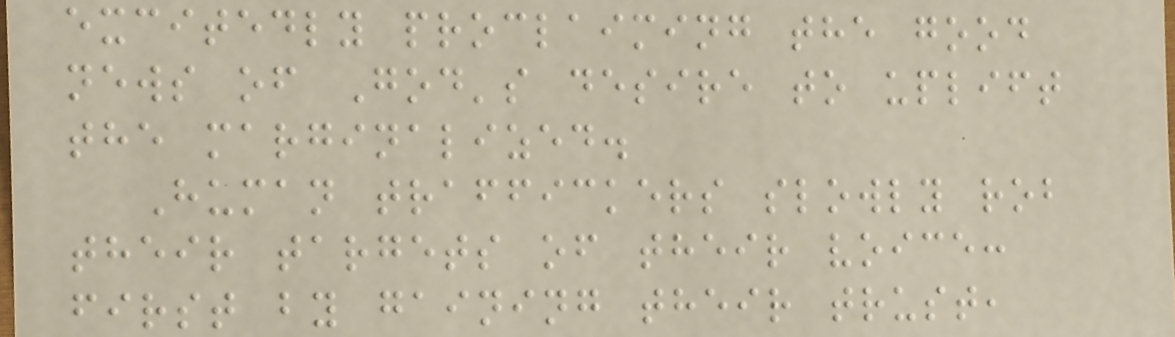excitedly proclaiming the good
news of God's desire to uplift
the marginalized.
Human traffickers slowly rob
their targets of their voice:
first by gaining their trust,
